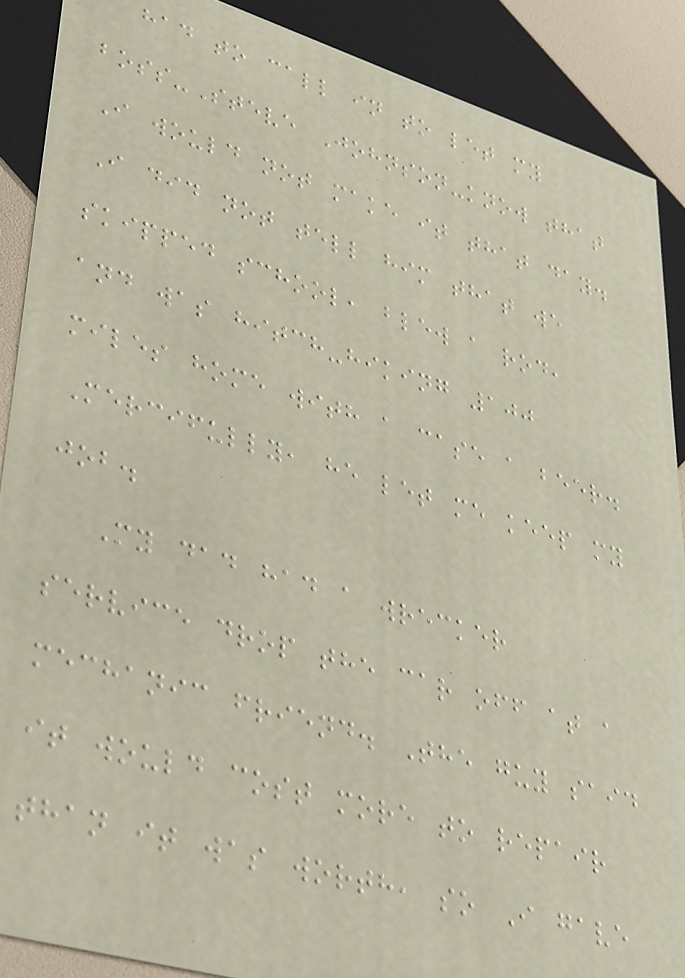had to call in to let my
boss-Steve Johnson-know that
I would not make it that day.
I did not tell him that we
skipped school, blew a rod,
and was hitch-hiking 100
miles home with a case a beer.
Mercifully, he let me keep my
job.
My dad had a wrecker
service drop the car off at a
mechanic friend. The guy said
it would cost more to repair
than it was worth, so I gave
